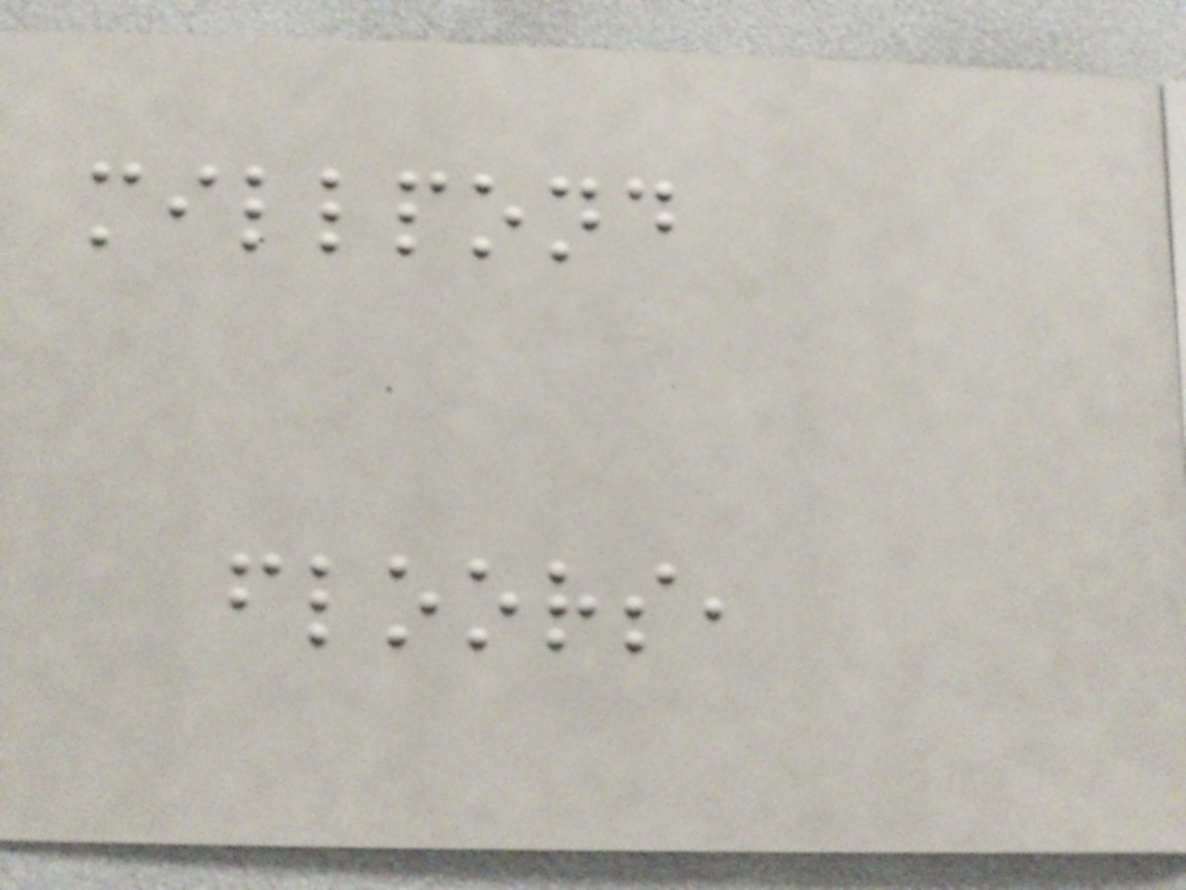millpond
floors,
